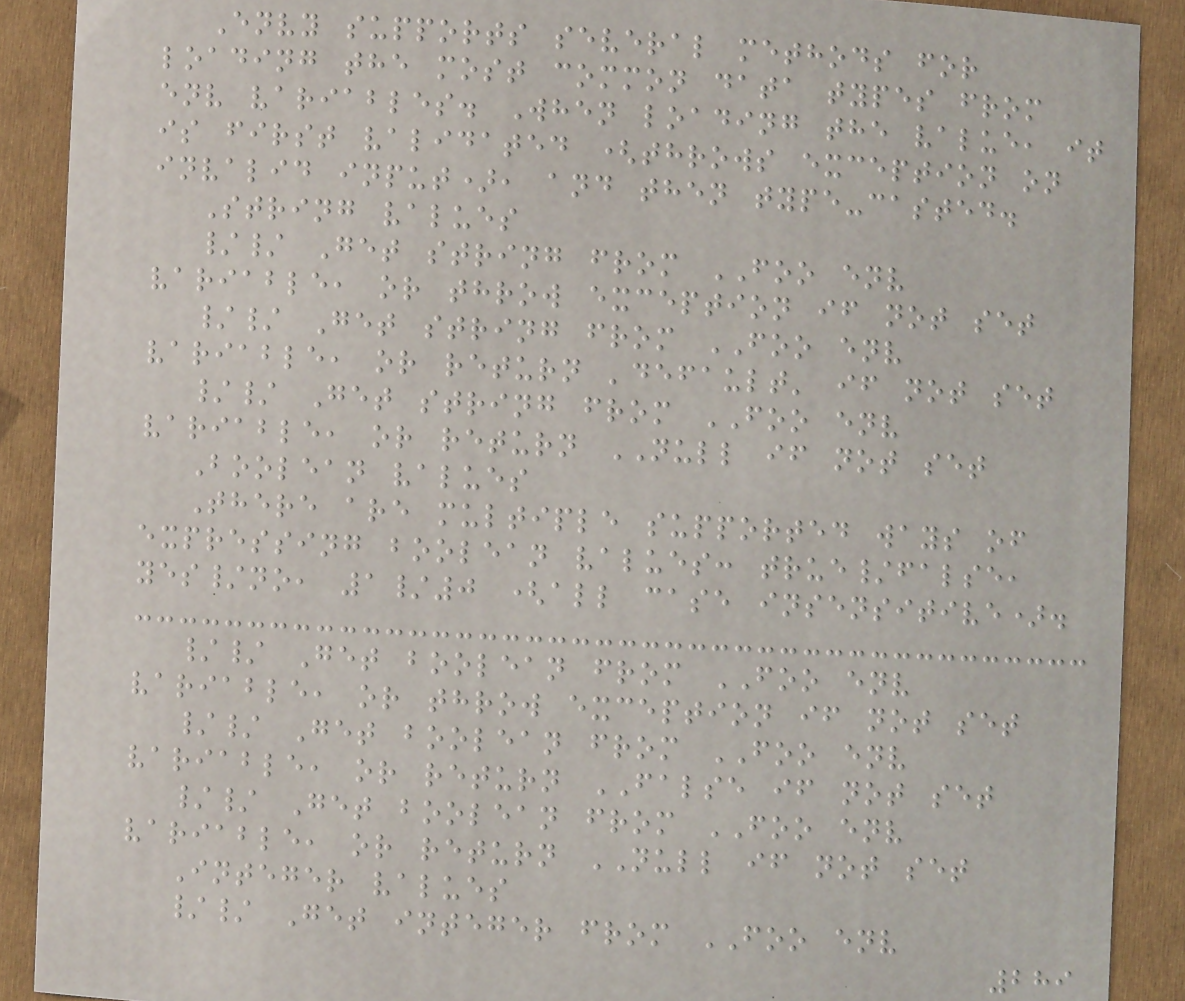Envy supports several methods for
loading the most common data types from
env variables. When loading the value, it
is first validated (throws exception on
invalid input), and then type-casted.
String values
// Get string from FOO env
variable, or throw exception if not set
// Get string from FOO env
variable, or return 'default' if not set
// Get string from FOO env
variable, or return NULL if not set
Boolean values
There are multiple supported ways of
expressing boolean values: true/false,
yes/no, 1/0 (all case insensitive).
// Get boolean from FOO env
variable, or throw exception if not set
// Get boolean from FOO env
variable, or return FALSE if not set
// Get boolean from FOO env
variable, or return NULL if not set
Integer values
// Get integer from FOO env
289
